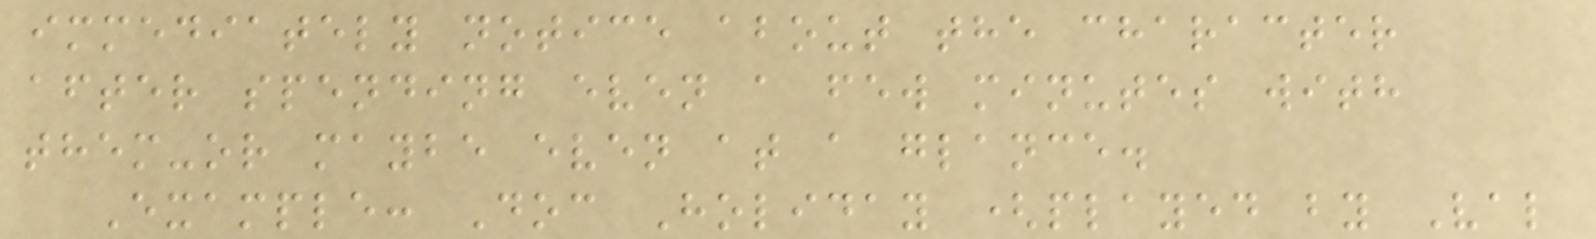immediately notice about the character
after spending even a few minutes with
them-or maybe even at a glance.
Example: Doc Holiday (played by Val
